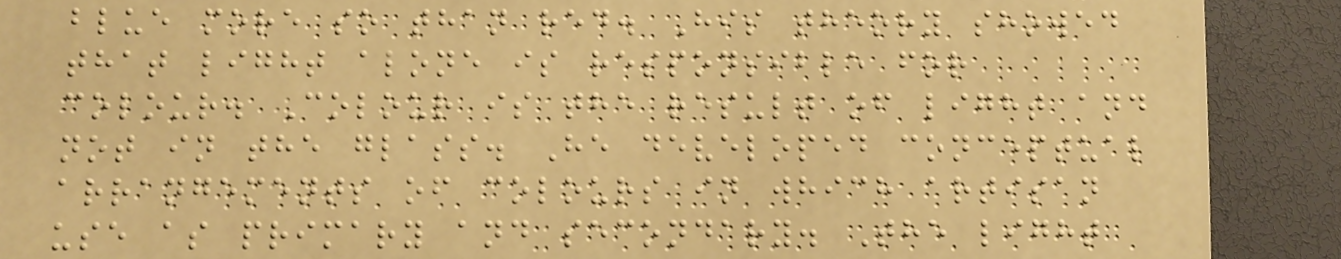blue more so than red. His theory showed
that light alone is responsible for
colour. Colour is the result of light and
not in the glass. He developed conceptual
arrangements of colours in which artisan
use as primary and secondary. The light
